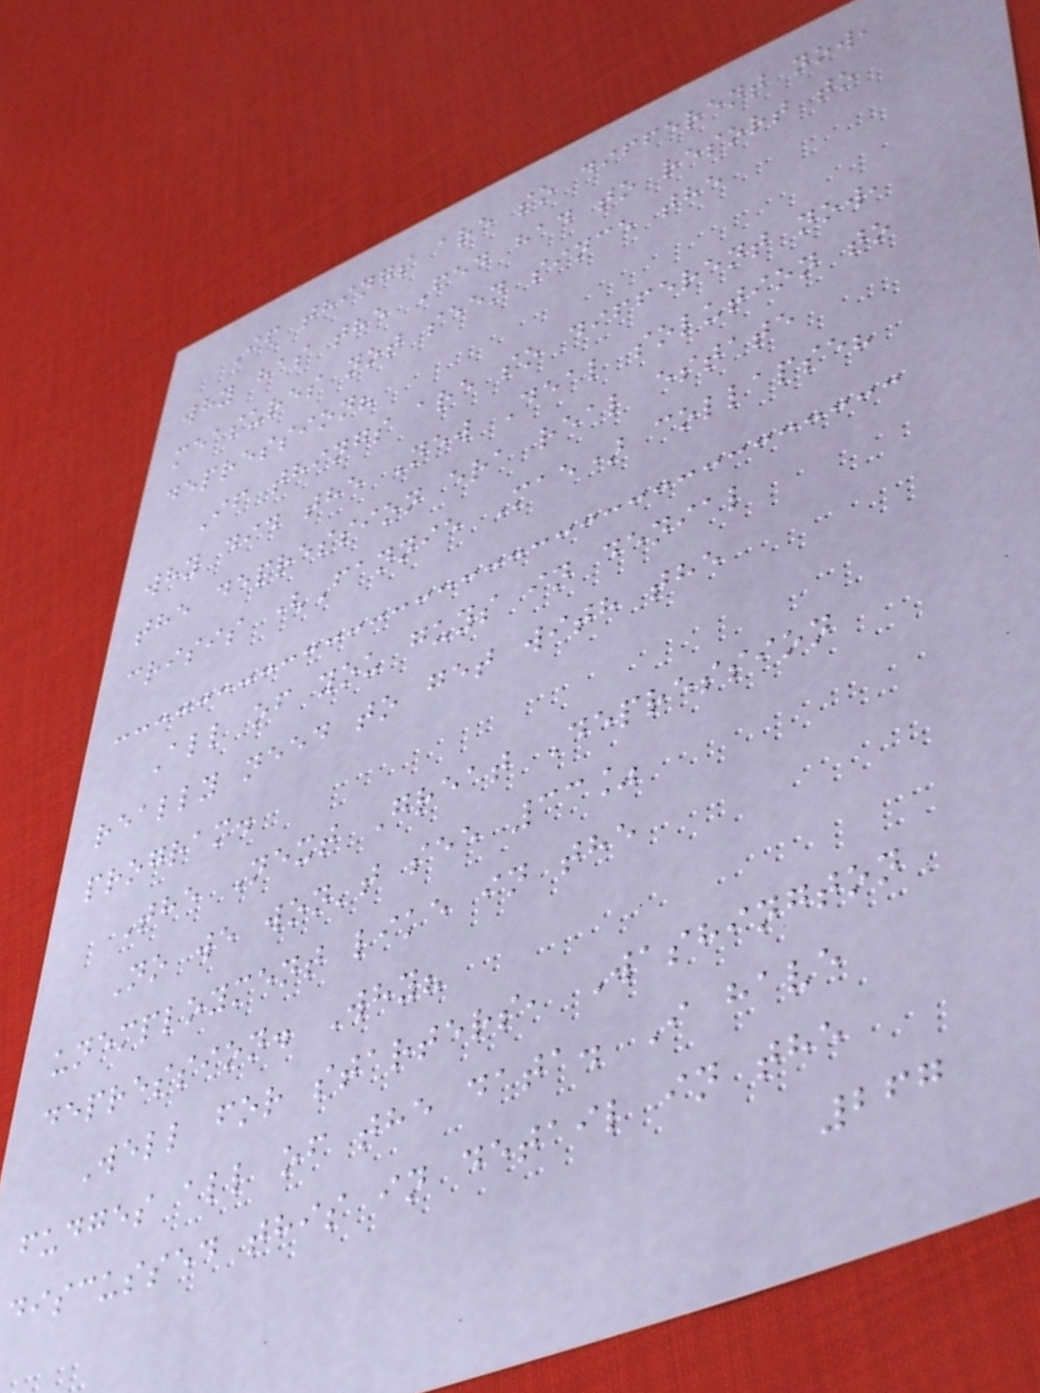If things are so different now,
why has the Fed had to resort to
measures not seen since the
depression?
If things are so different now,
why did the New Deal solution to
the depression era real estate
crisis (Fannie Mae) collapse?
All of you guys in denial
really need to get with the
program.
The Next Great Depression
No we won't see 33%
unemployment like in the
depression. Why?
Well for starters, Washington
fudges all of the data. I have
discussed this in detail in the
267
